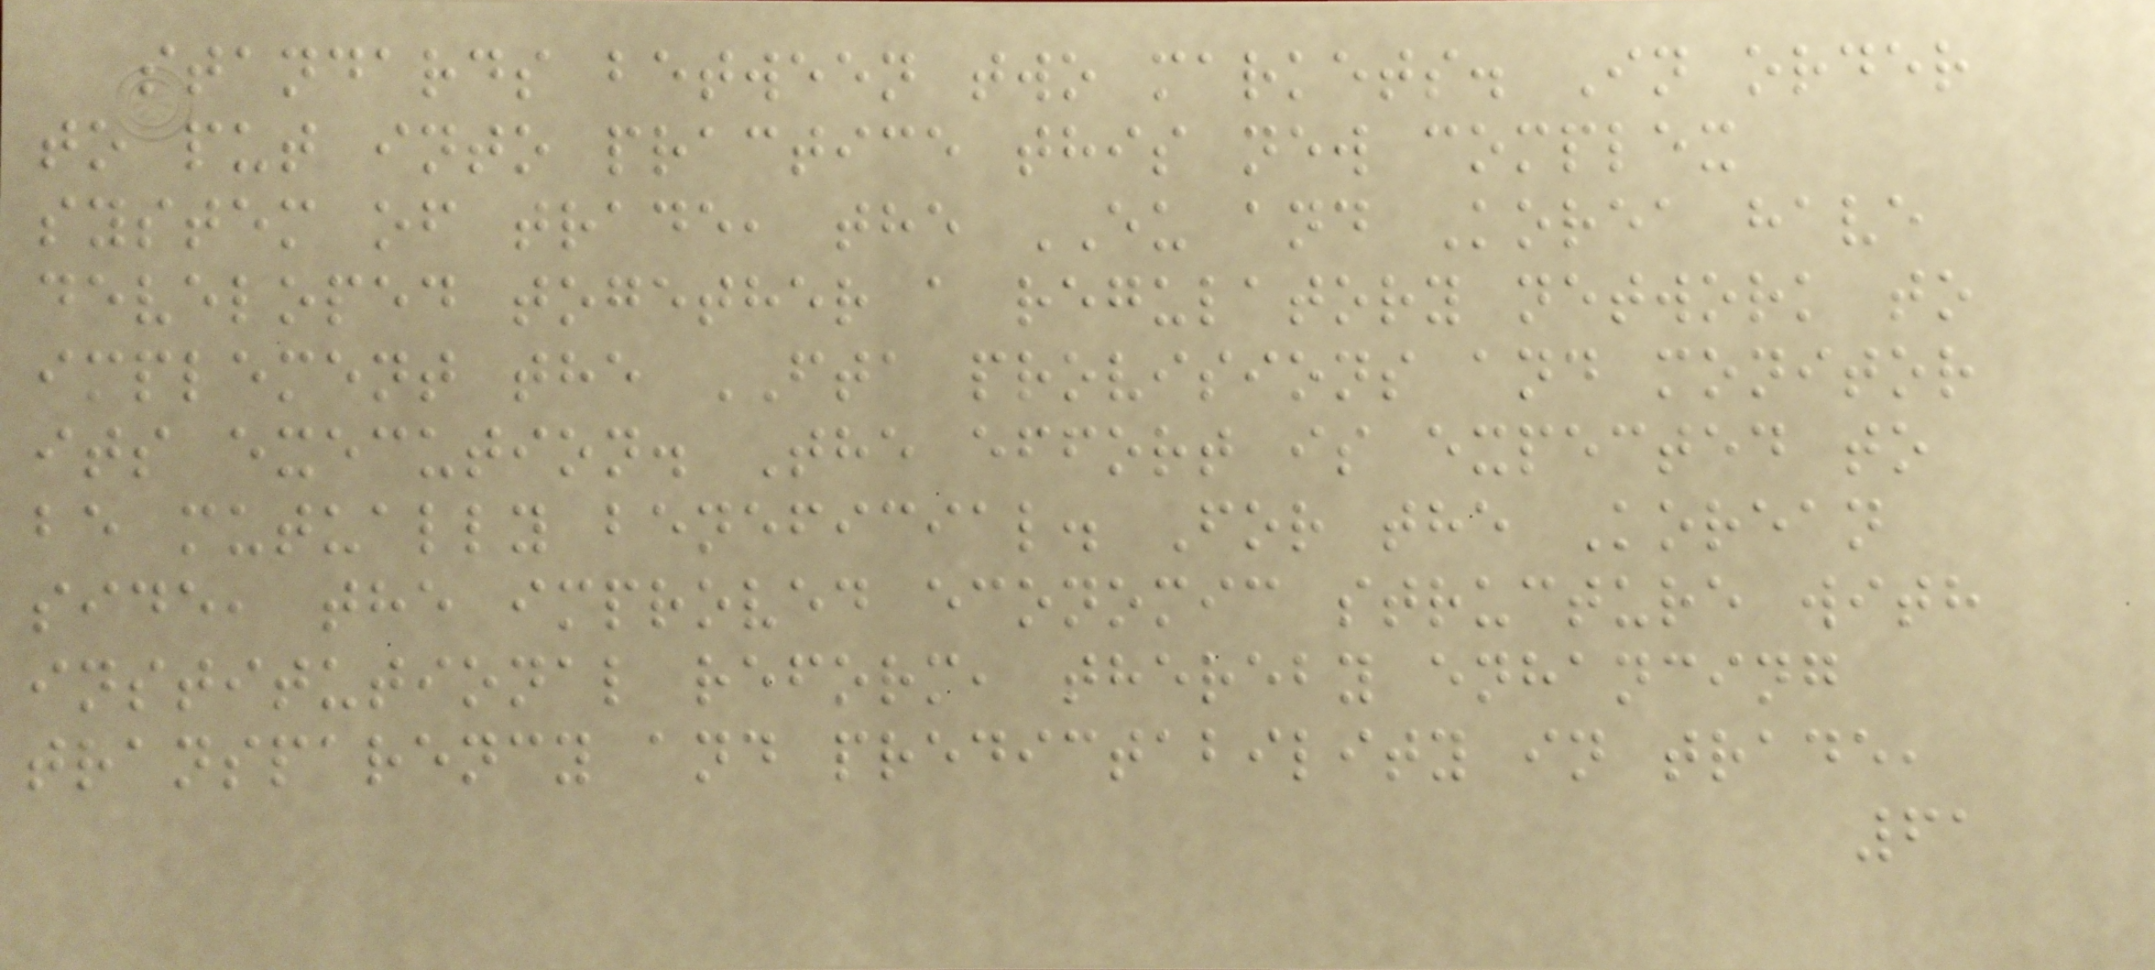standards between two markets. In order
to put into practice this new complex
system of trade, the EU and Korea have
developed together a regulatory network to
implement the FTA provisions and monitor
its execution. The effort is expected to
be mutually beneficial. For the Korean
side, the improved economic structure with
institutional reform, thereby enhancing
transparency and predictability in trade,
61
